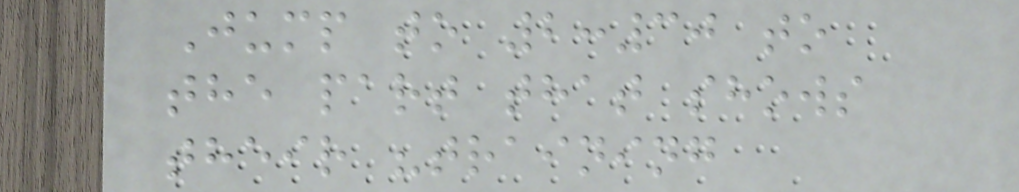Jump to 2:30 to
the part that shows
their "training
